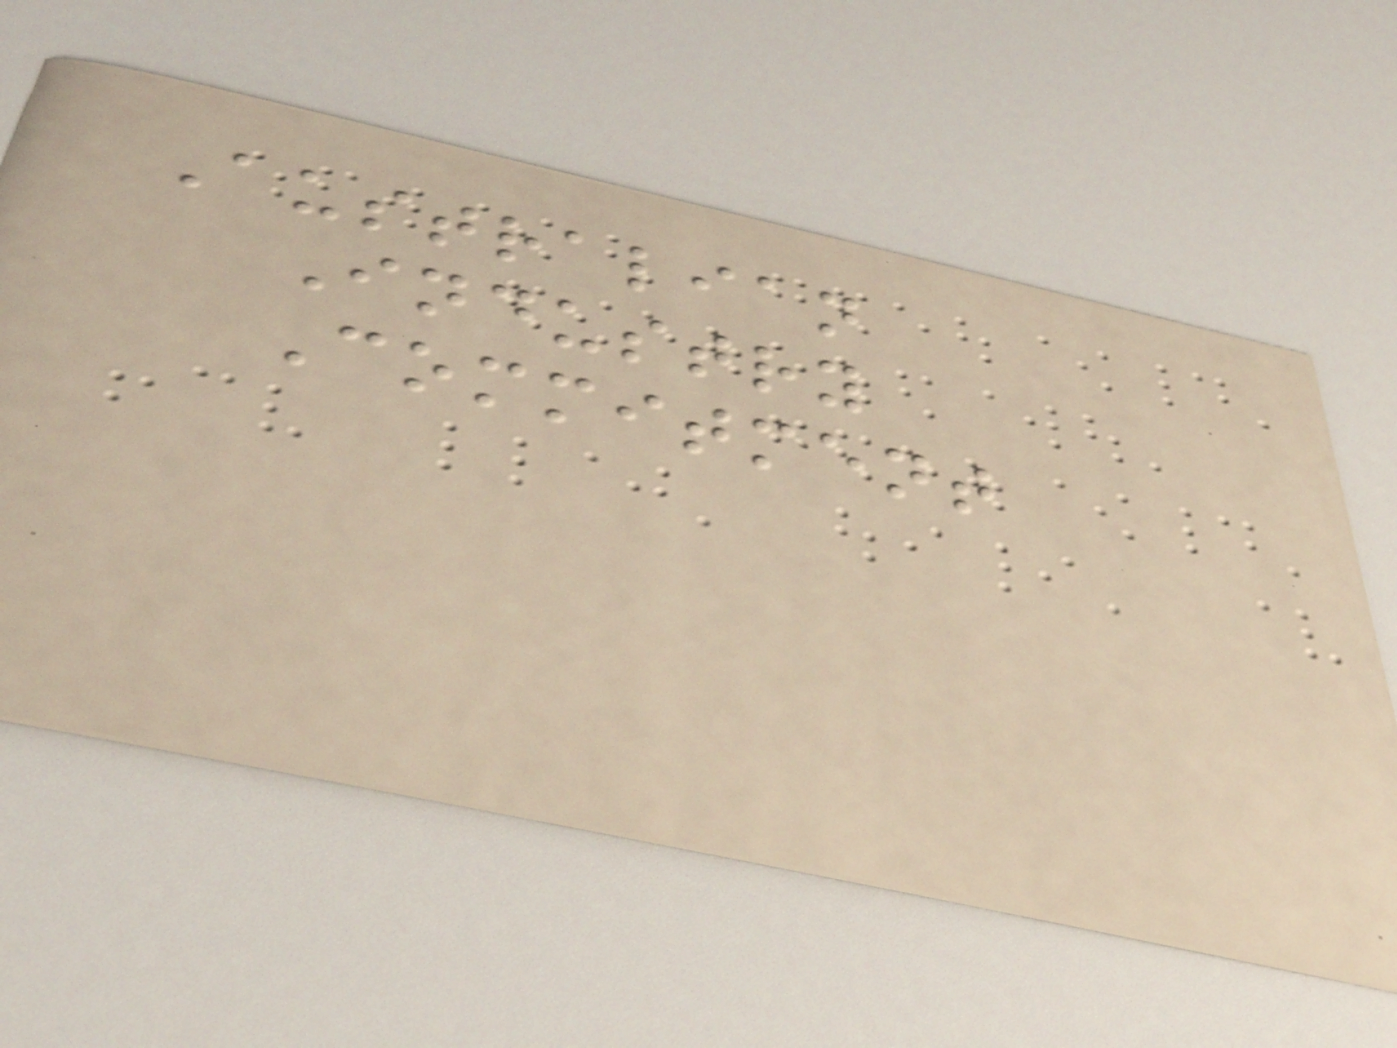Australian
Industry
Commitment
